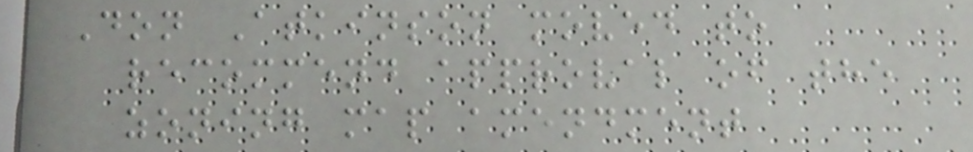Don Atkinson moved to
recommend approval of the
zoning map amendment
